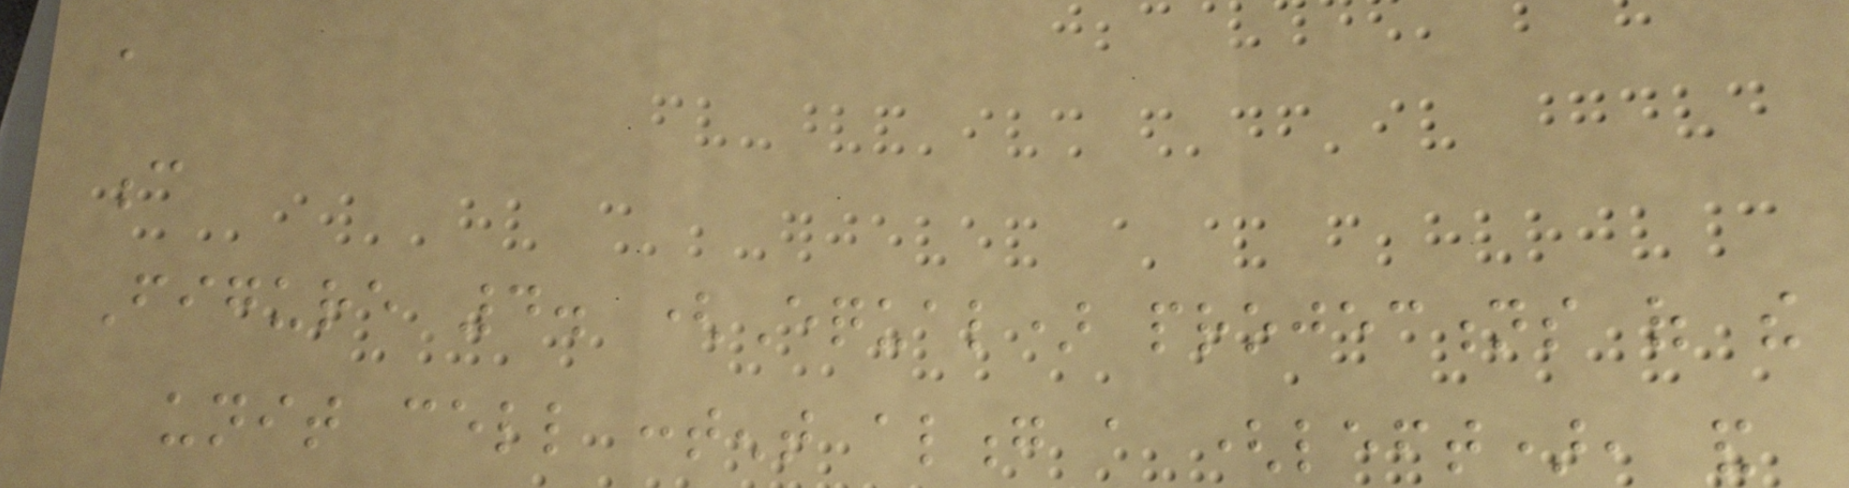a
c
Figure 4. (Equal) projections of the
unit cell content along a (left), and
